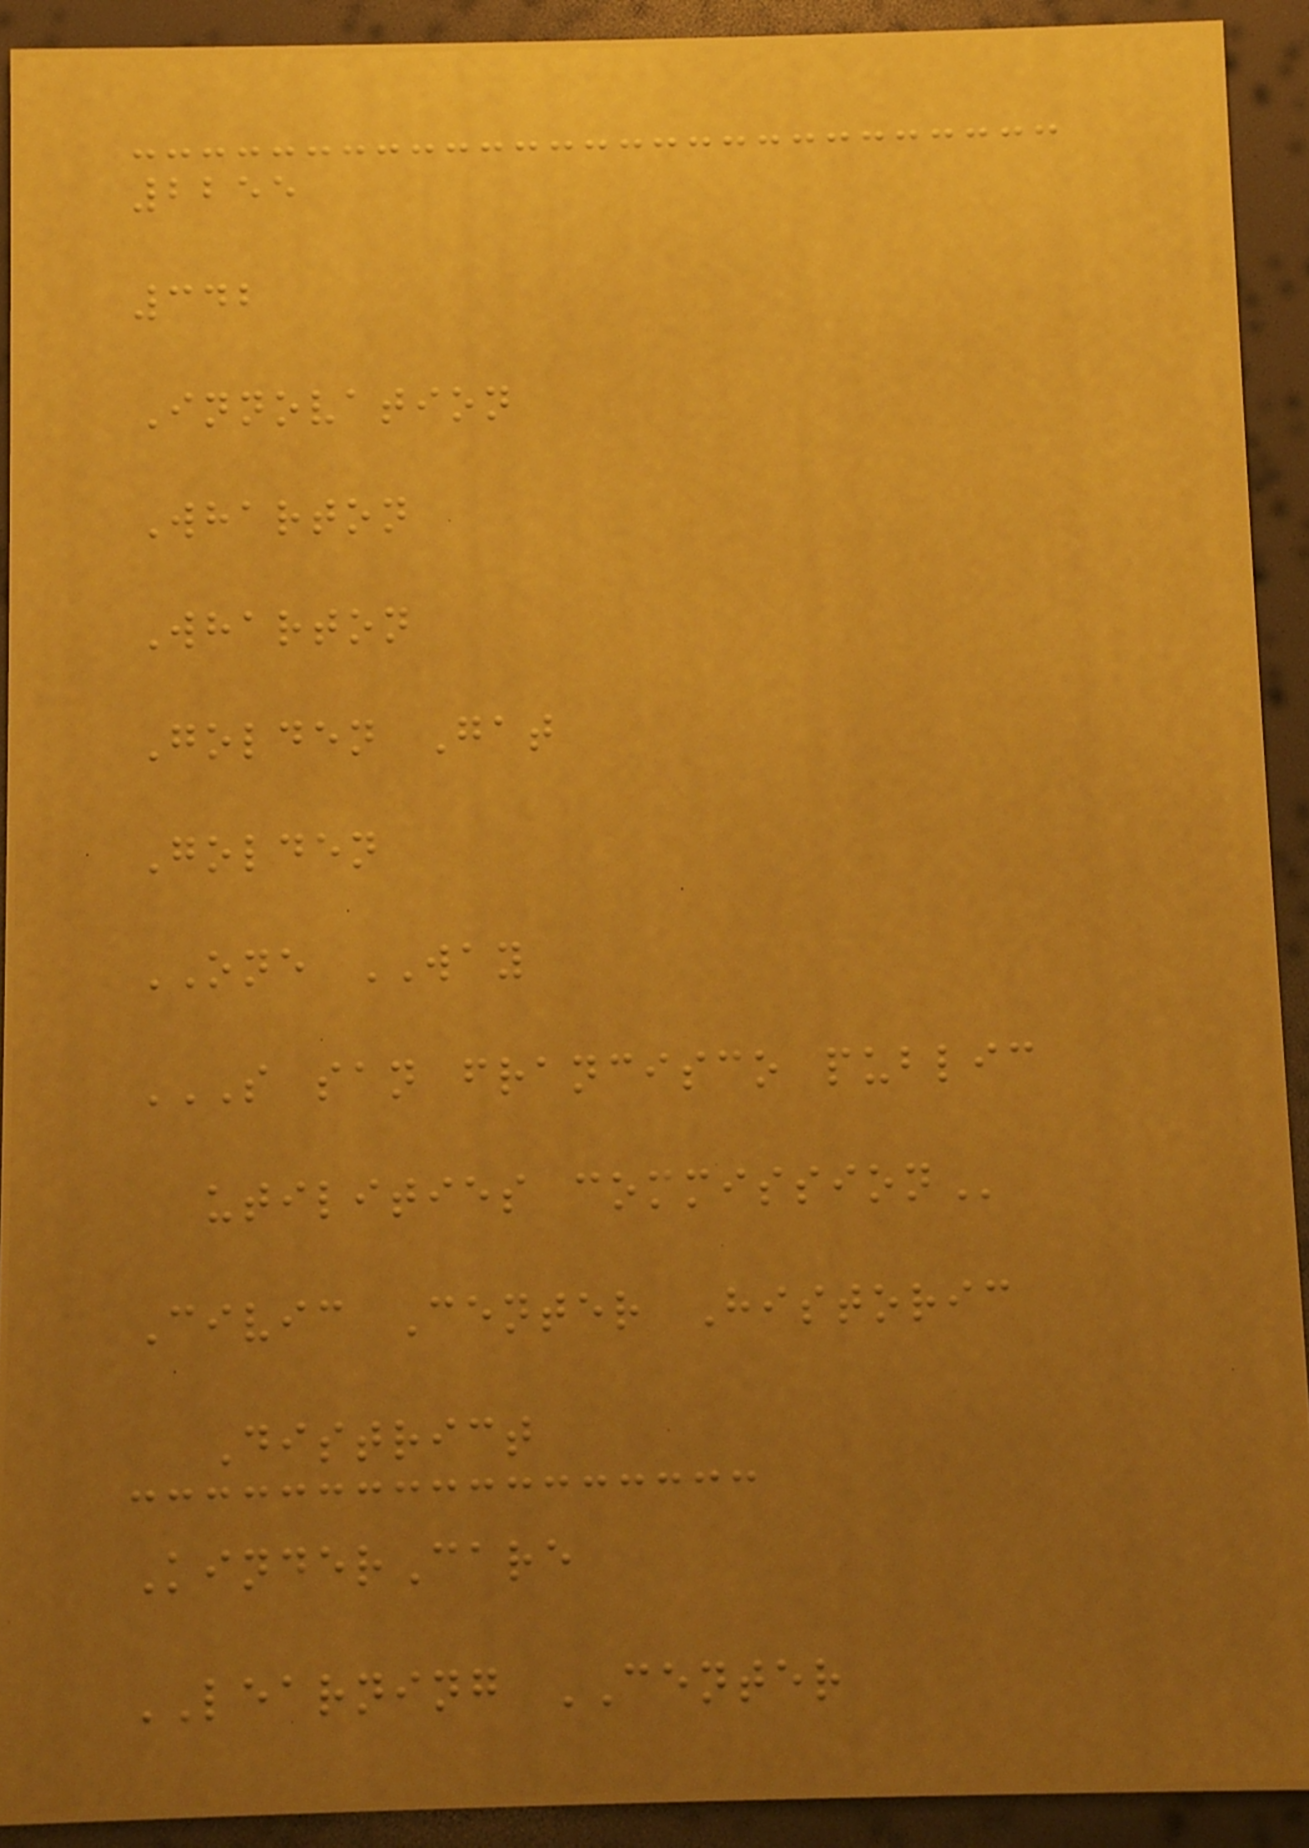2255
342
Innovation
Wharton
Wharton
Golden Gat
Golden
ONE WAY
S SAN FRANCISCO PUBLIC
UTILITIES COMMISSION
Civic Center Historic
District
KinderCare
LEARNING CENTER
